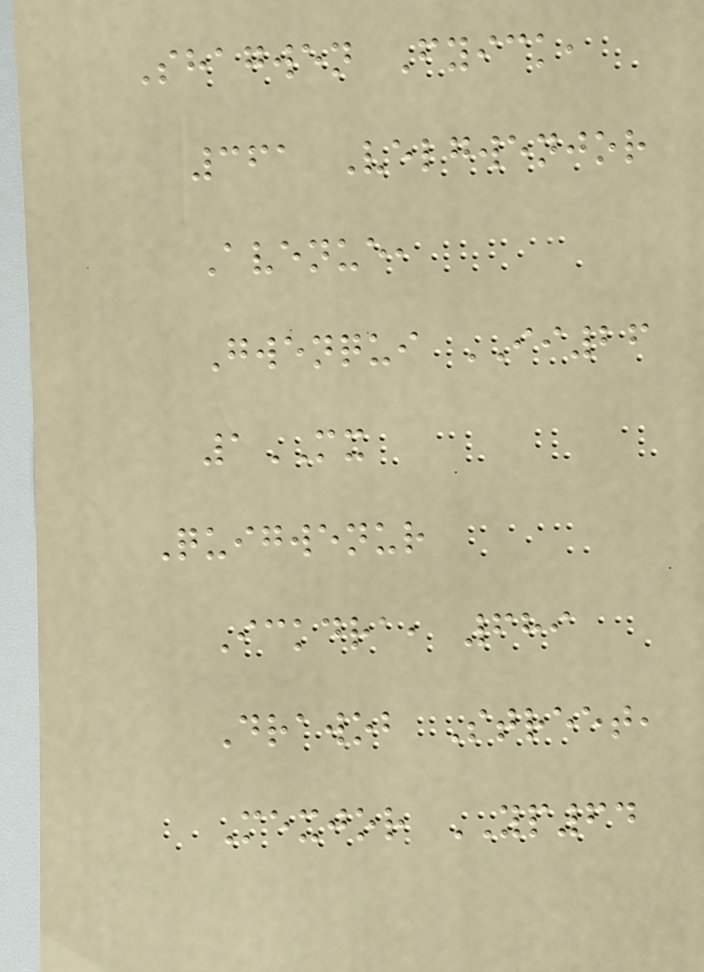Shagwen Fyick,
361 Velgwenjor
Avenue,
Gwenqui II26
1MX
Quigwenur
Ickdra, 689
Drawob Street,
Mexjor YP64
